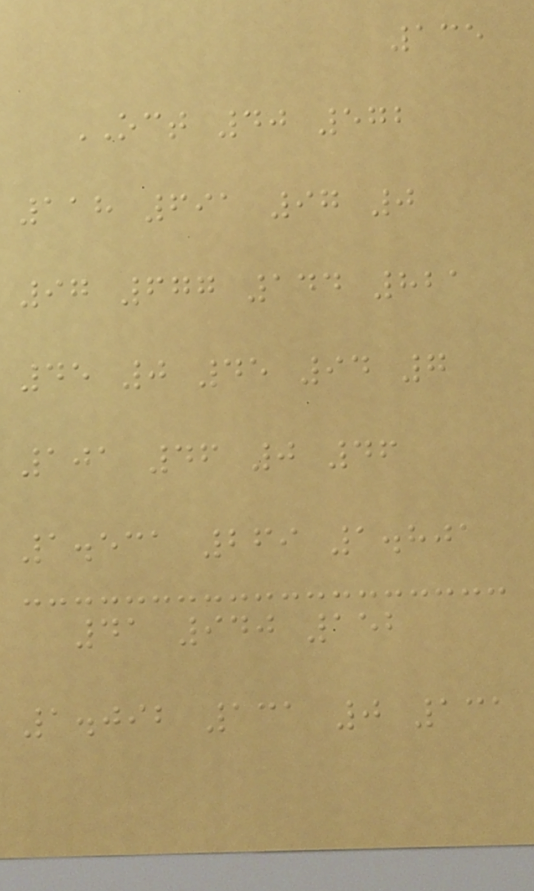135
OCT 40 572
118 691 97 0
97 677 144 821
45 0 45 94 7
101 46 0 46
1.531 269 1.801
41 940 152
1.092 131 0 131
